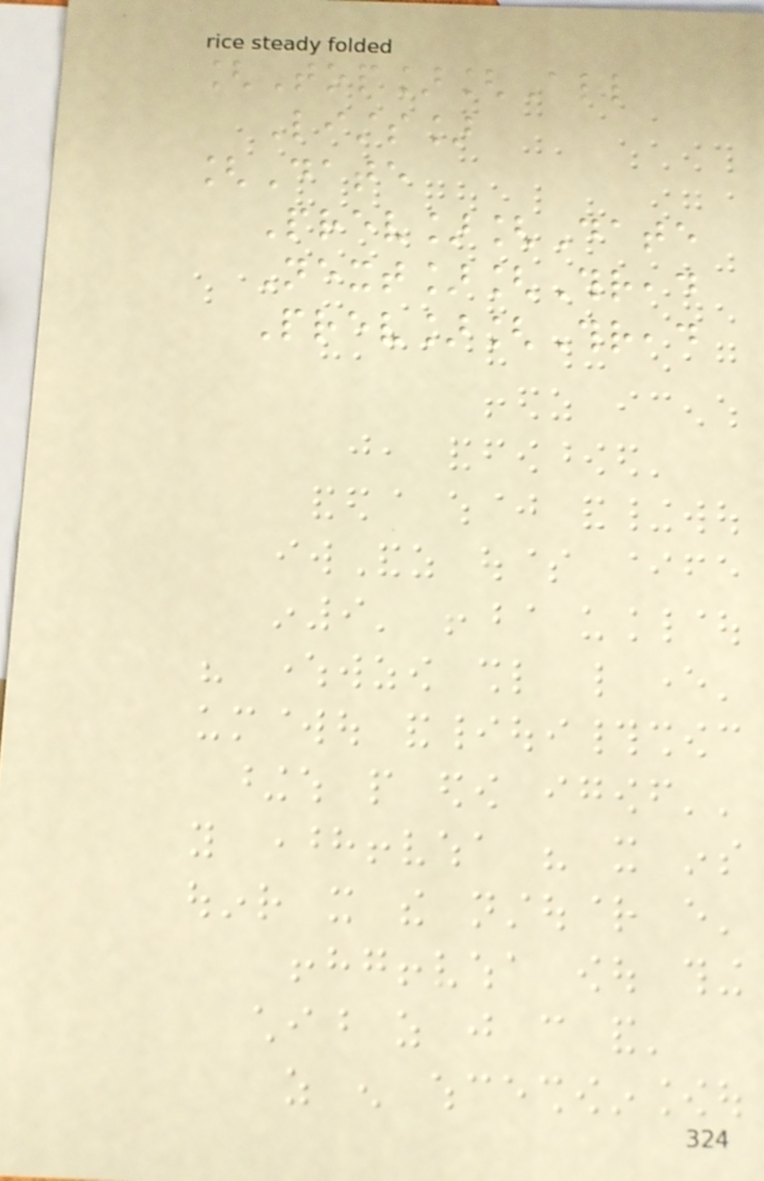[Top][All
Lists]
[Date
Prev][Date
Next][Thread
Prev][Thread
